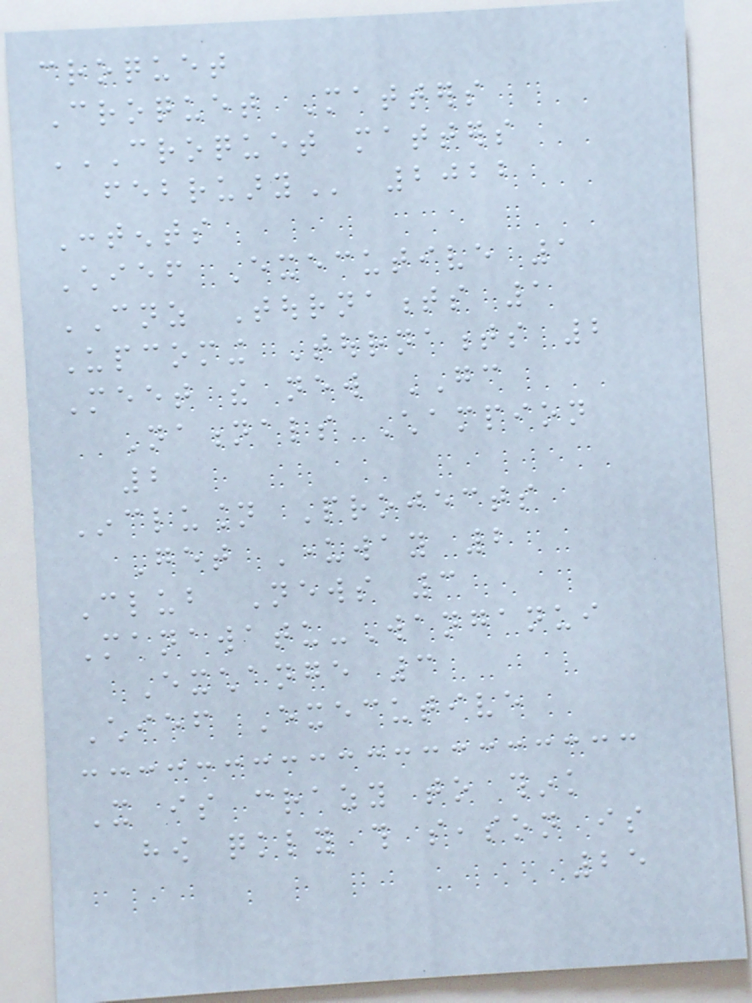croquet
Croquet Matters
CROQUET MATTERS
FEBRUARY 2022
Contents
Chief Executive 1
CNZ Tournaments 1
Upcoming Tournaments 2
Meet the new GC
Nationals Champion
2
Inclusion Projects
Get Underway 2
Club News 3
Manawatu-Wanganui
Exchange 3
Chief Executive
It is crazy to think
how quickly this season is
25
